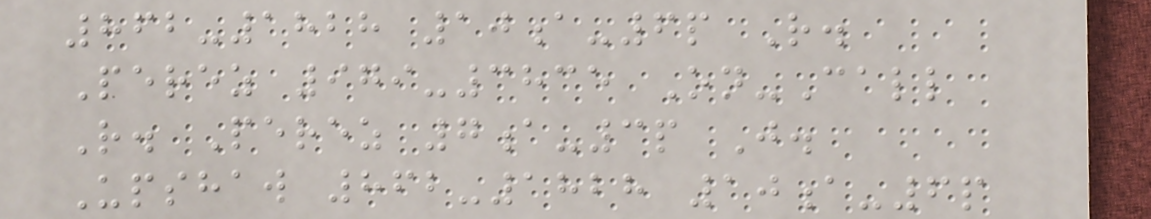862-1828 10a-6p R.
Perez 979-3835 On-Call
R. Perez 7a-3p J.
Upshaw 862-1828 10a-6p
